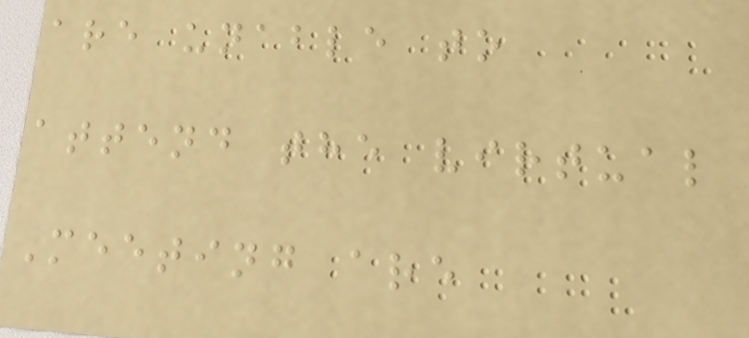are unable to
attend the virtual
Meeting are
